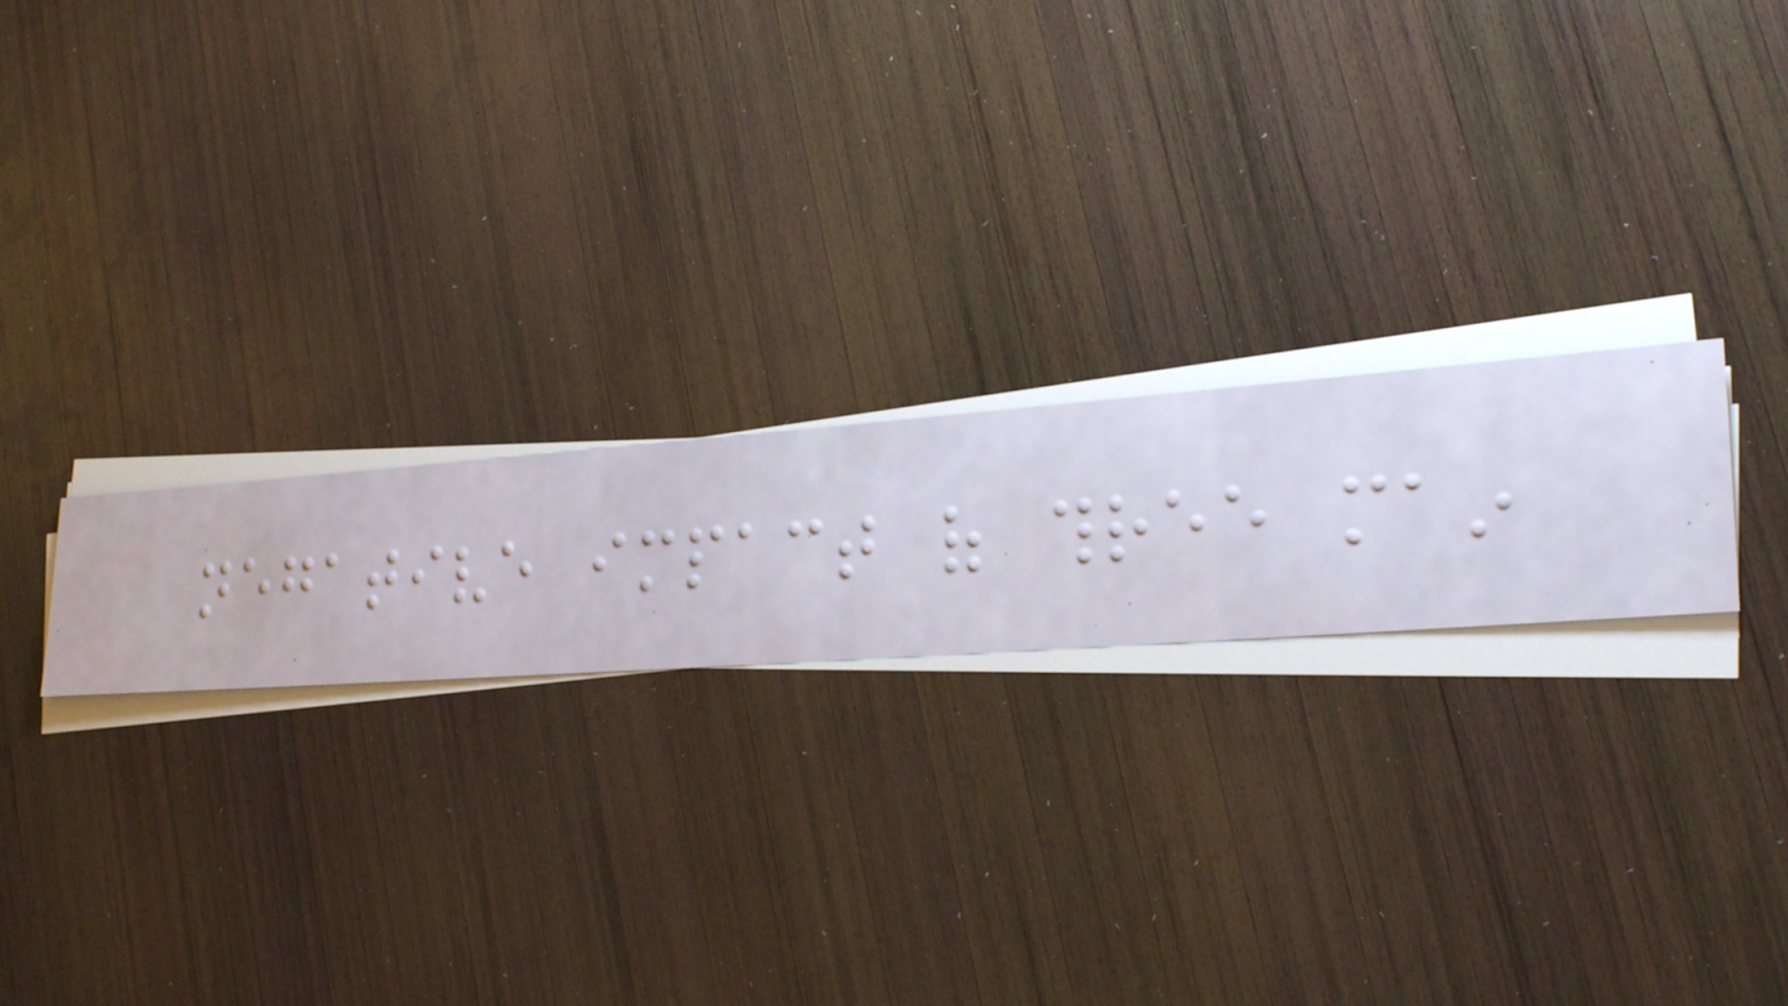negative impact of three main
